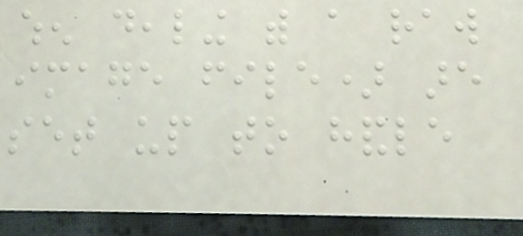when dealing with a raw
image file) are
set up to handle
